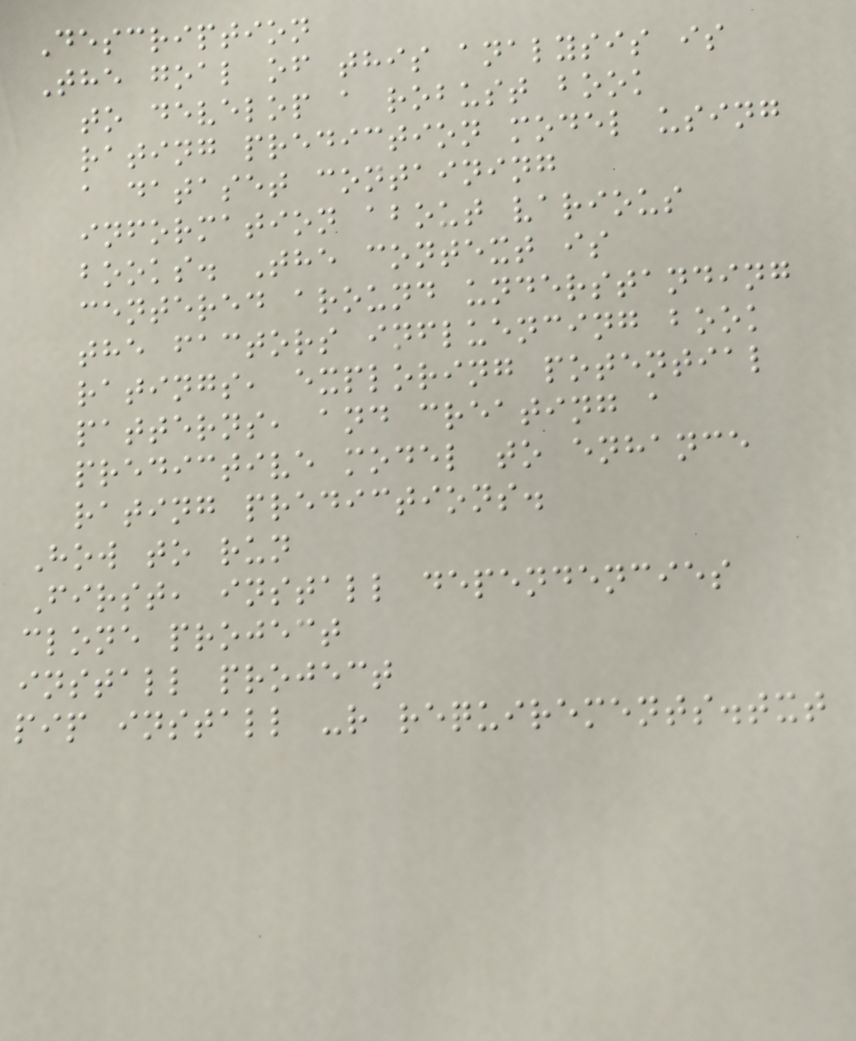Description
The goal of this analysis is
to develop a robust book
rating prediction model using
a dataset containing
information about various
books. The context is
centered around understanding
the factors influencing book
ratings, exploring potential
patterns, and creating a
predictive model to enhance
rating predictions.
How to run
First, install dependencies
clone project
install project
pip install -r requirements.txt
